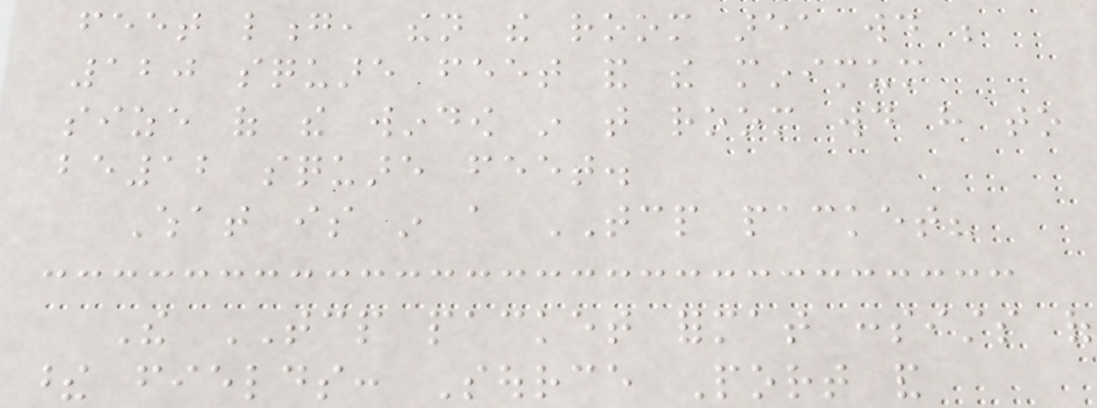feet long, then the room area would be
120 square feet and the minimum
size of the window in that room would have to
be12 square feet.
What is in a TCP packet?
The TCP packet format consists of
these fields: Source Port and
